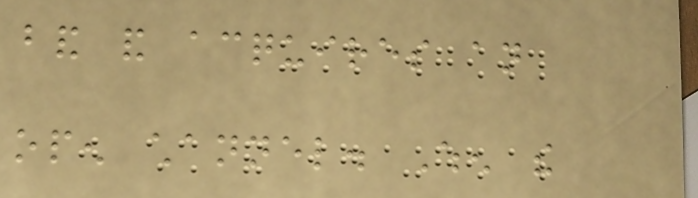band and acquires an
open channel. When the
